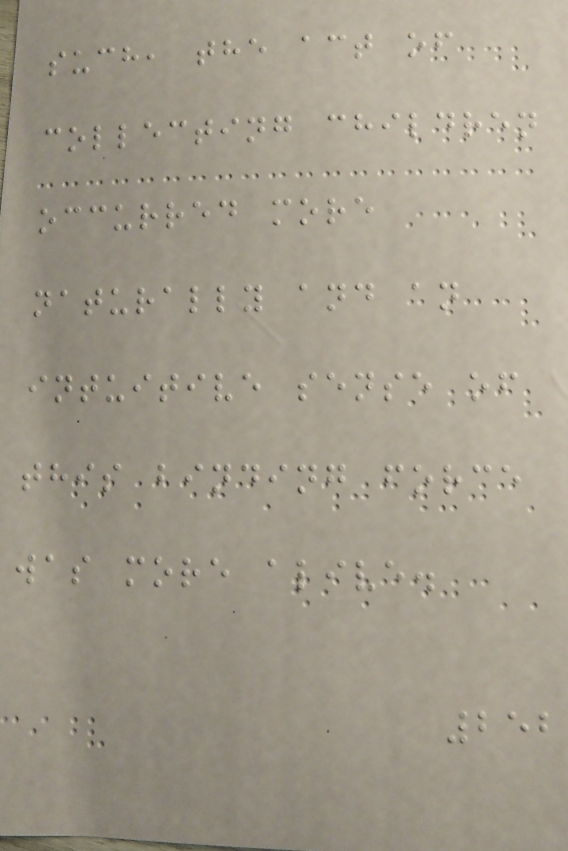such, the act of
collecting children
occurred more
naturally and an
intuitive sense of
this binding force
was more alive.
252
